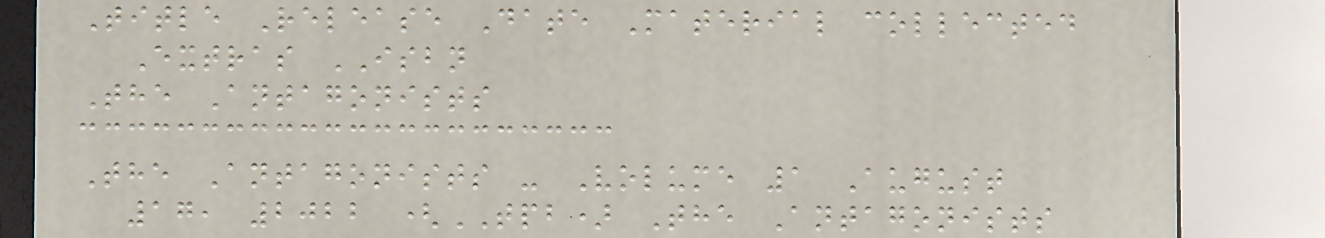Title Release Date Material collected
Extras ISBN
The Antagonists
The Antagonists - Volume 1 August
17, 2022 (TPB) The Antagonists
